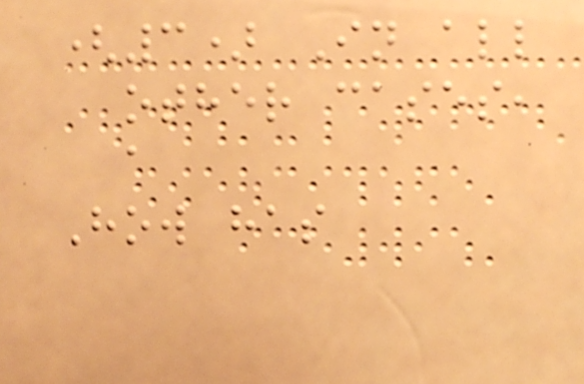(3) In all
other cases,
a
How has
